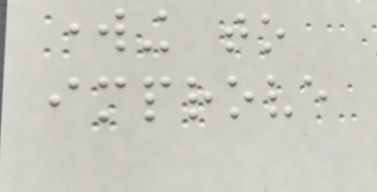working to
improve
